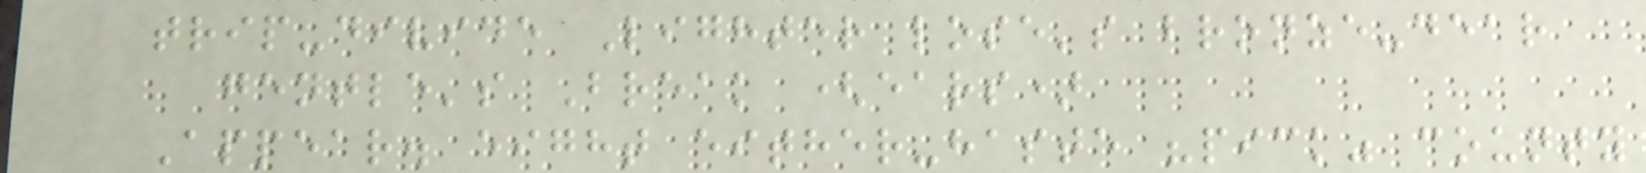trip-divide Lighter lose's bronze-dear
gentle's Break (ears)
Appear. eight either-haste "pick" county
